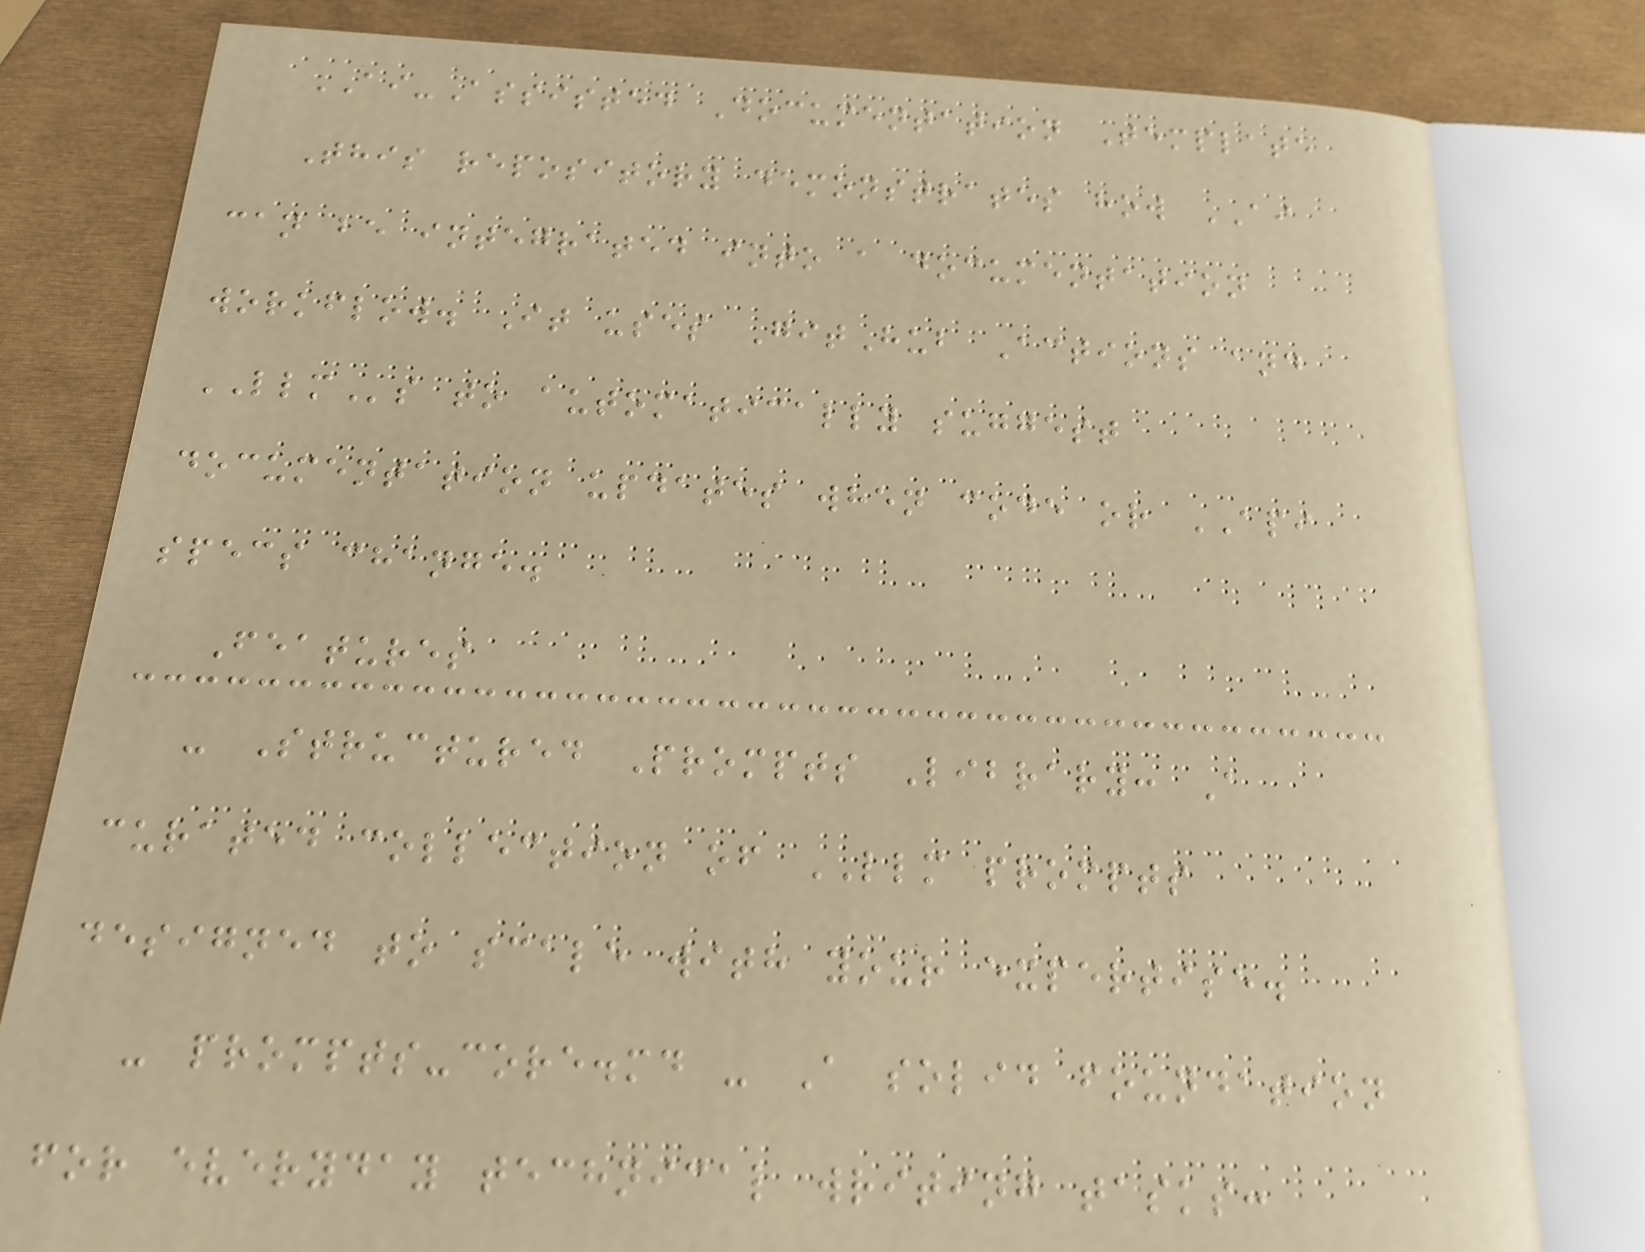AI-Assisted Documentation Template
This repository demonstrates how AI
can be integrated into a documentation
workflow. It uses GitHub Actions and
LLMs to automatically suggest
documentation updates when code or API
specs change.
Features
- Structured Prompts Library: A
curated collection of LLM prompts
designed to scale with your expertise.
- prompts-core.md - A solid foundation
for everyday technical writing tasks:
